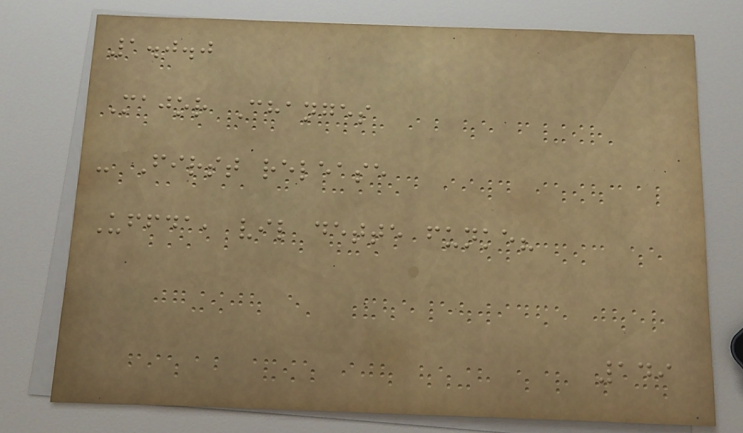1.0.0
Major Changes
- First release
Uffda, vil dette funke?
149
